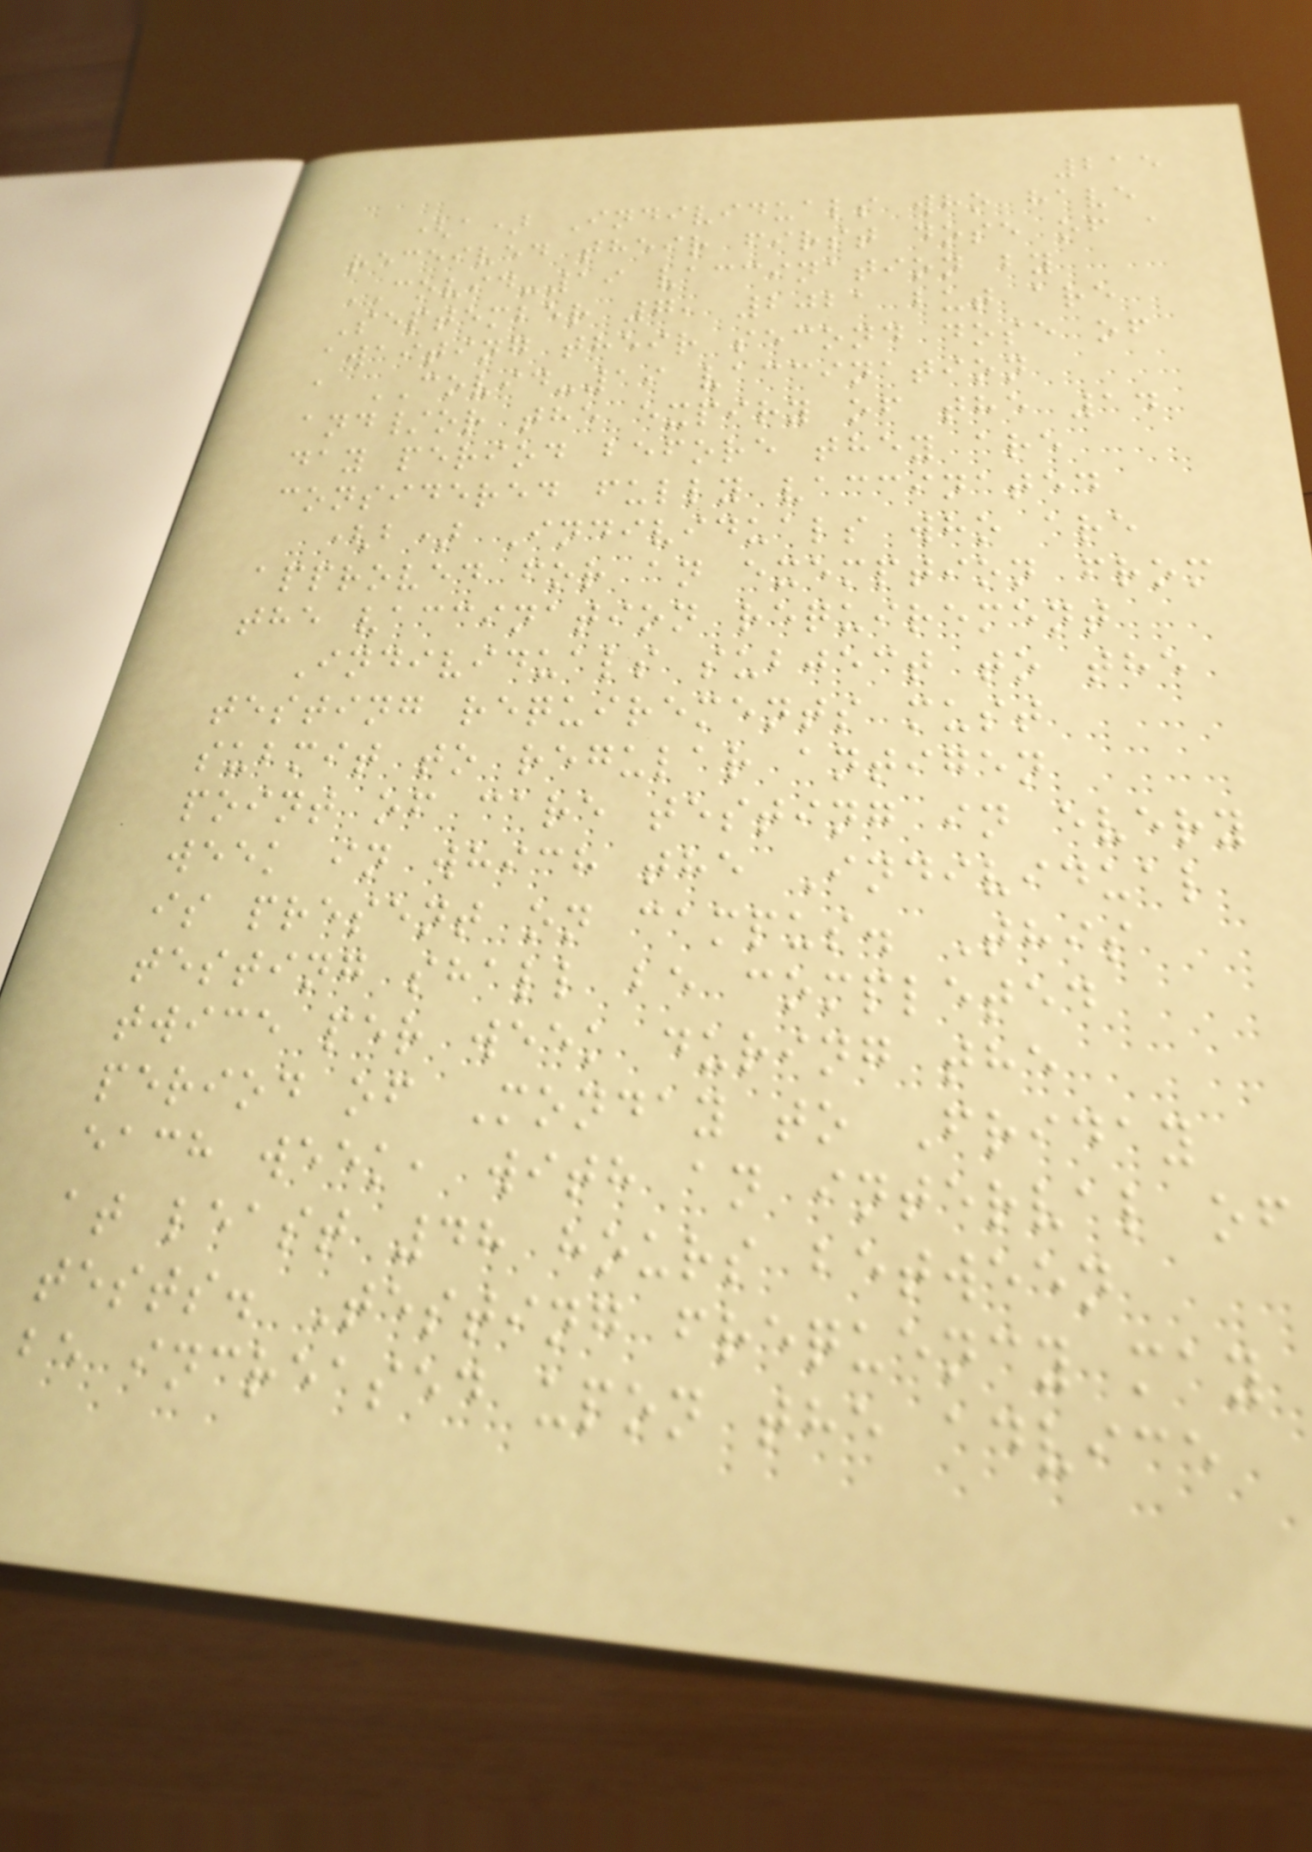215
(a) Individuals who have
received their first dose of a
COVID-19 vaccination by
September 7, 2021 but are
awaiting their second dose of
a COVID-19 vaccination
and/or the expiry of the 14
day period before they are
considered fully vaccinated
(b) Individuals who are
approved for an exemption from
the vaccination requirement
Individuals subject to the
testing requirements must
submit to regular antigen
point of care testing in every
week in which the Individual
is present on campus. This
testing shall be completed
twice per week during the
period of Monday to Friday
each week, with an interval of
at least 48 hours between
tests. Testing frequency may
be increased upon the advice
